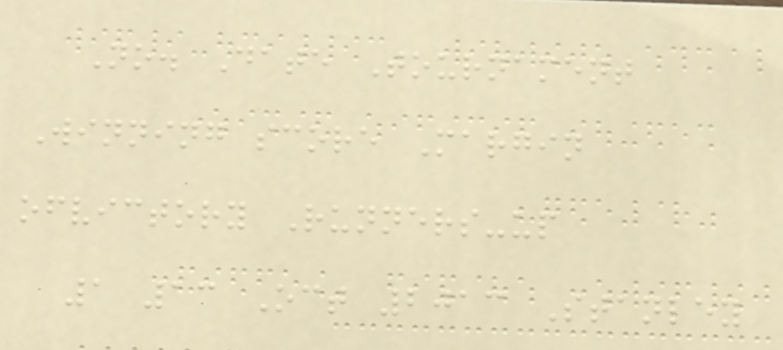No. Date Tournament
Winning score Margin
ofvictory Runners-up
1 13 Oct 2013 Stanley
